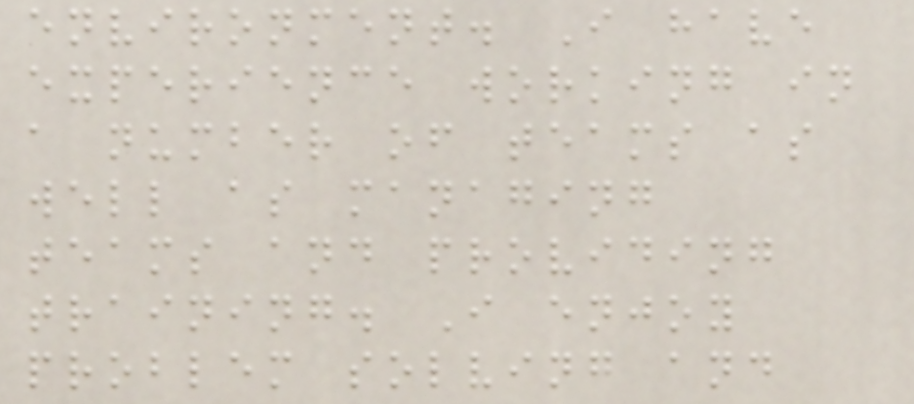environment. I have
experience working in
a number of teams as
well as managing
teams and providing
training. I enjoy
problem solving and
